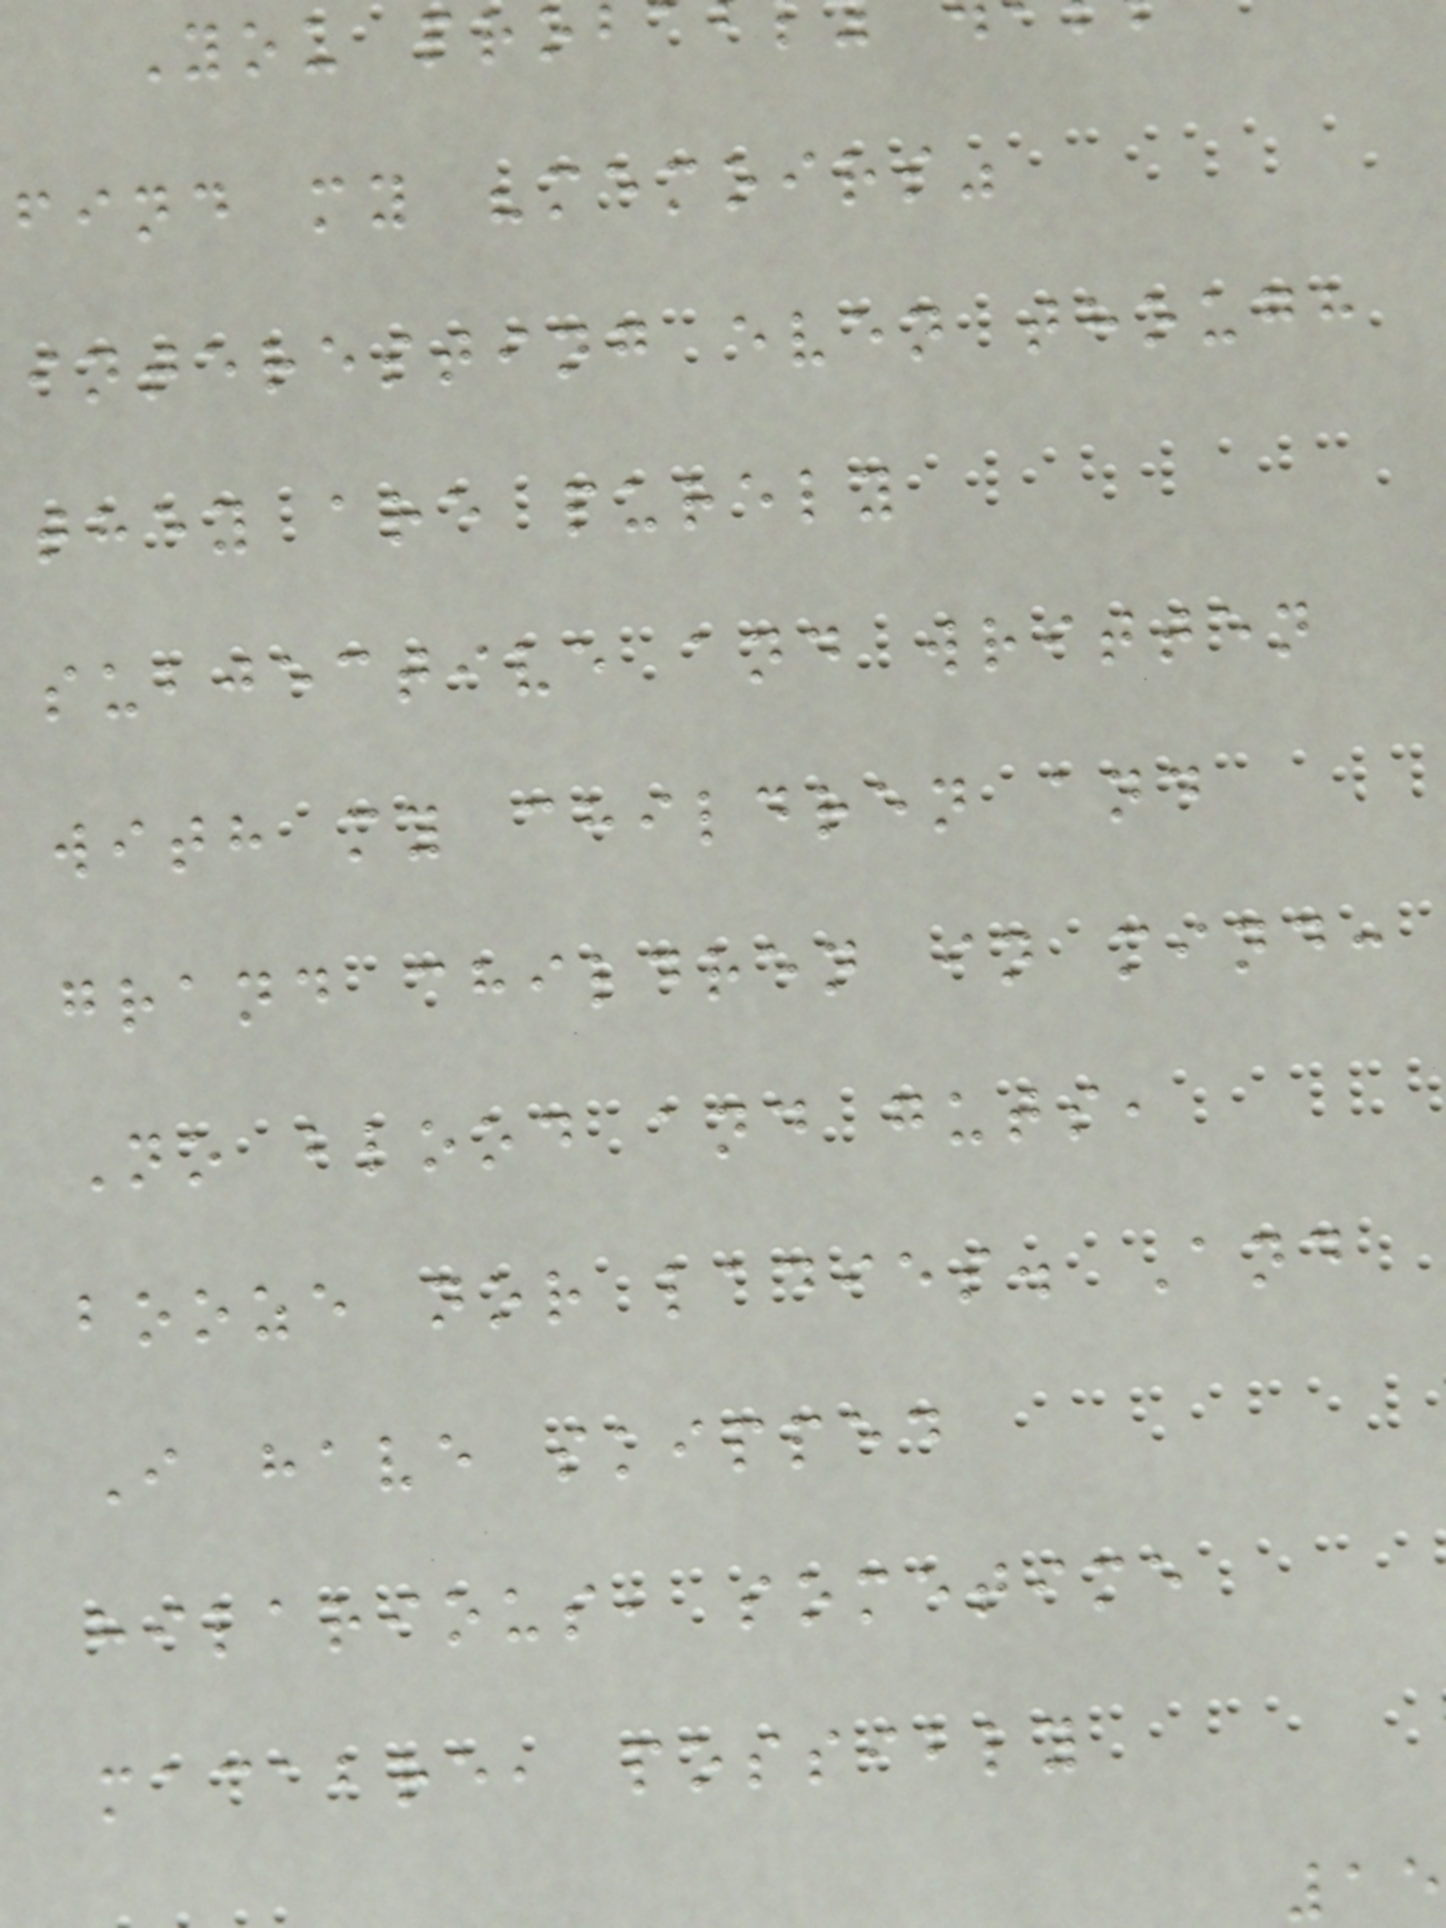You prob
find my "memoirs"
interesting even though
they are purely
subjective and written
with my children and
grand children in mind:
No blood and guts,
booze nor ladies. And
I have skipped
hilarious, sometime
macabre, possibly
